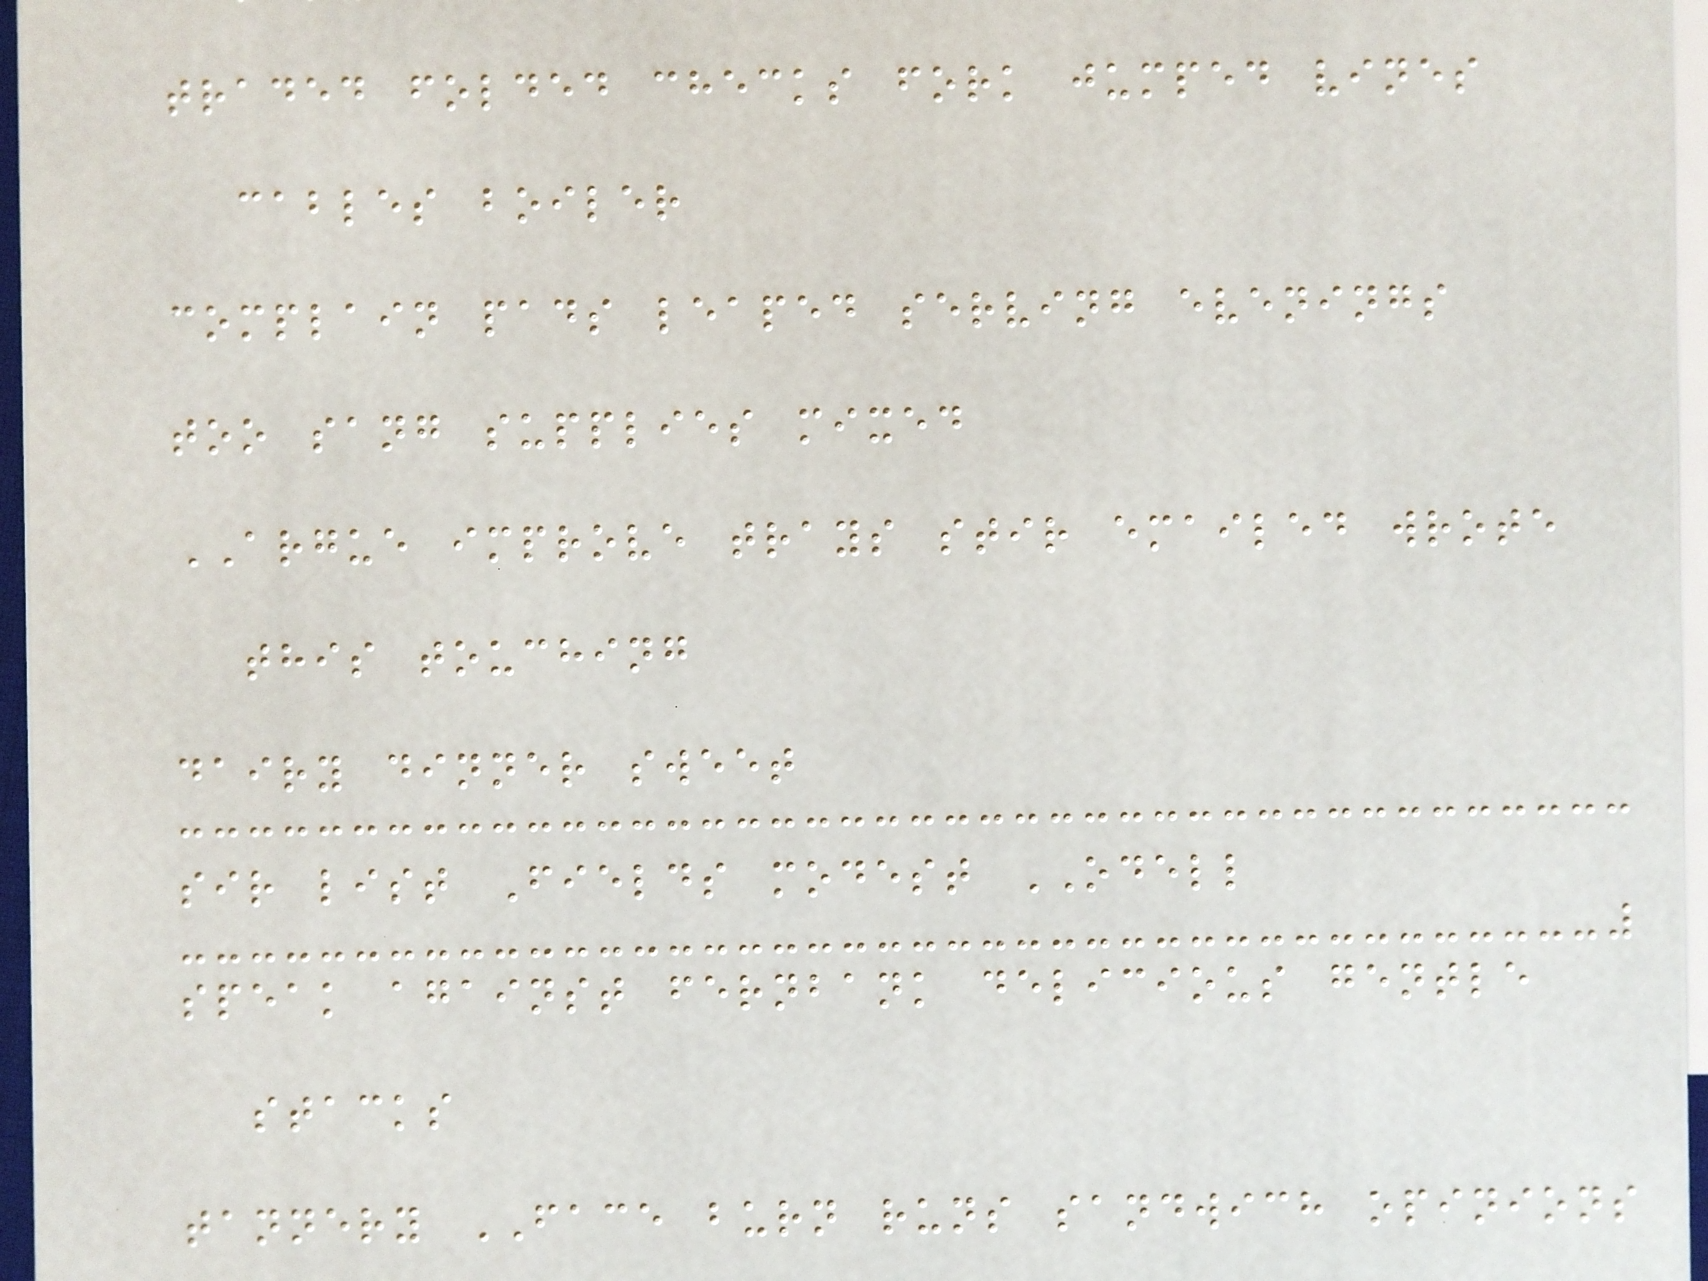traded folded checks fork jumped vines
cables boiler
complain pads leaped serving evenings
too sang supplies mixed
ARGUE improve trays stir emailed wrote
this touching
dairy dinner sweet
sir list Fields modest ODELL
speak against fernbank delicious gentle
stacks
tannery FACE burn runs sandwich opinions
